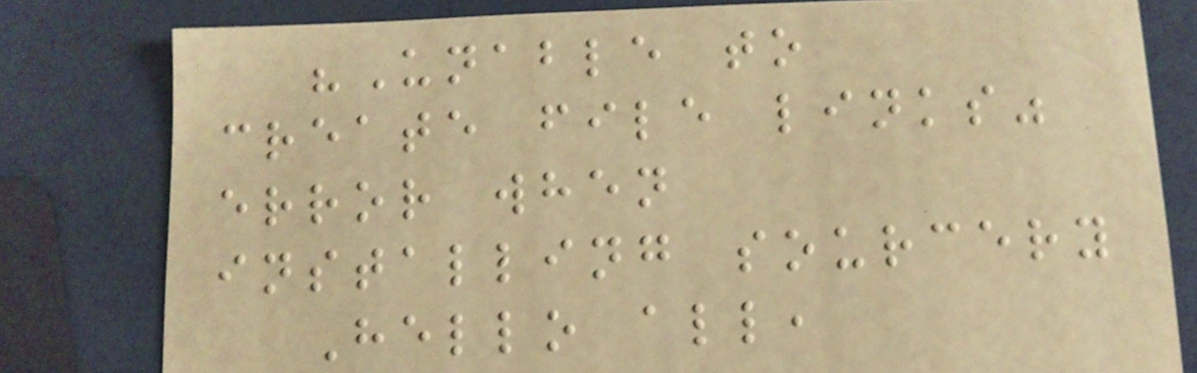"Unable to
create file links"
error when
installing sourcery
Hello all,
